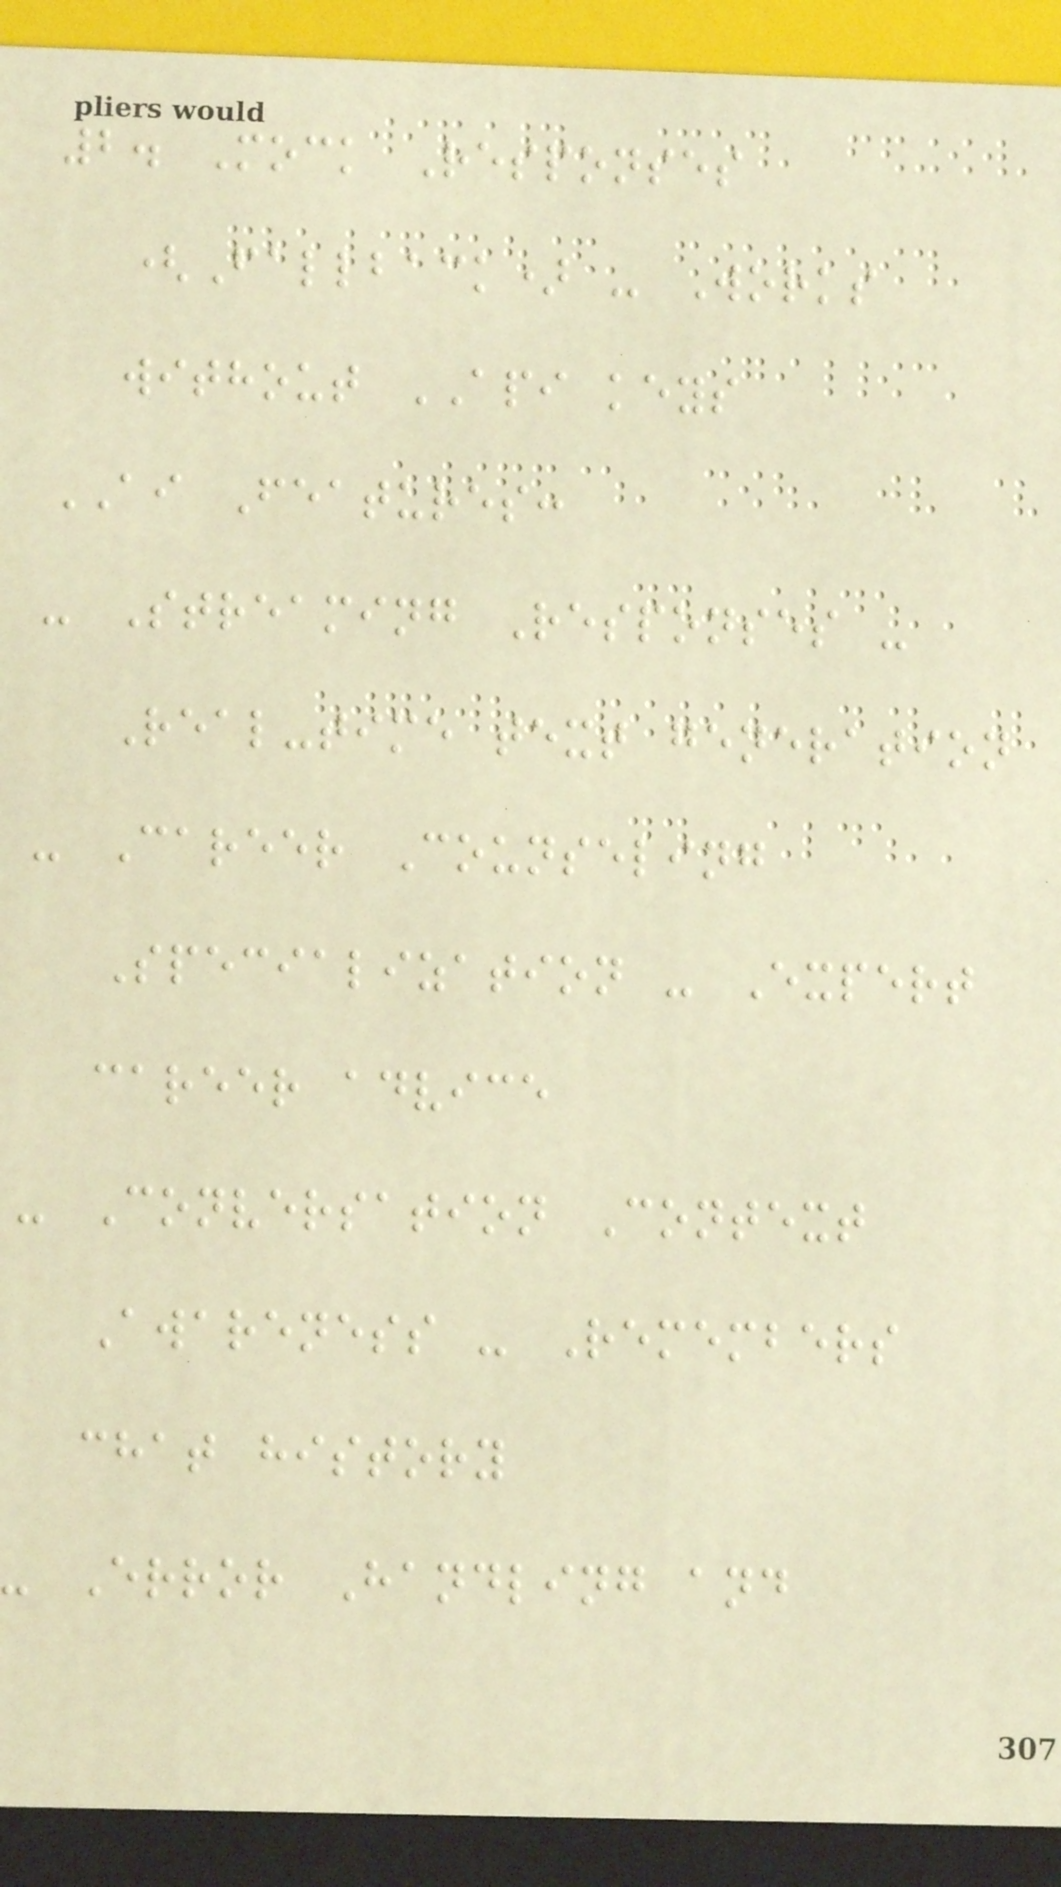2. Mock Responses
(Fallback) - Works
without API keys
AI Features:
- Streaming Responses -
Real-time text generation
- Career Counseling
Specialization - Expert
career advice
- Conversation Context
Awareness - Remembers
chat history
- Error Handling and
